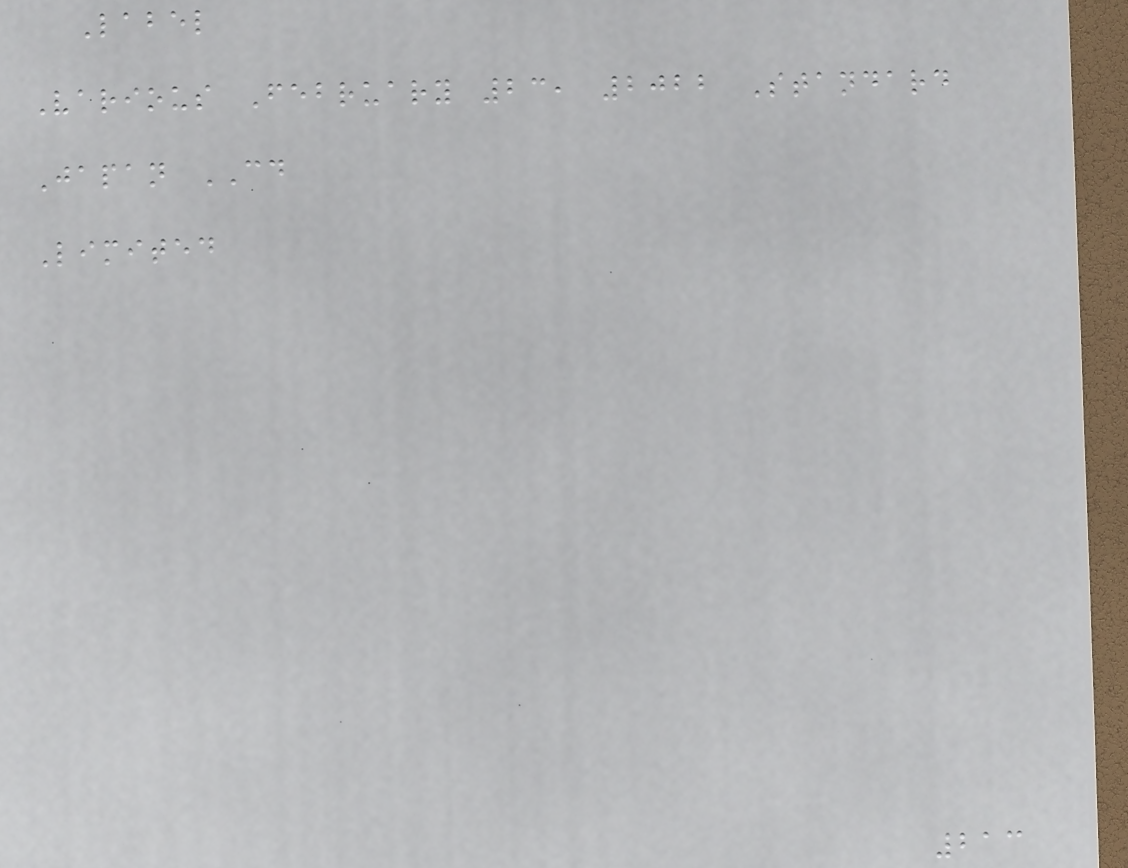Label
Various February 23, 2022 Standard
Japan CD
Limited
213
